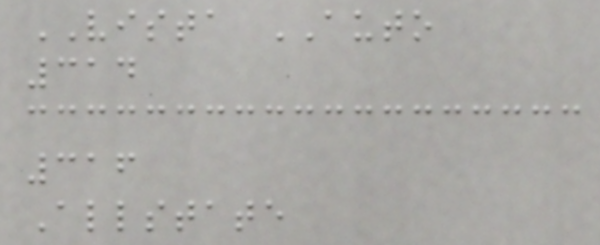VISTA AUTO
314
316
Allstate
